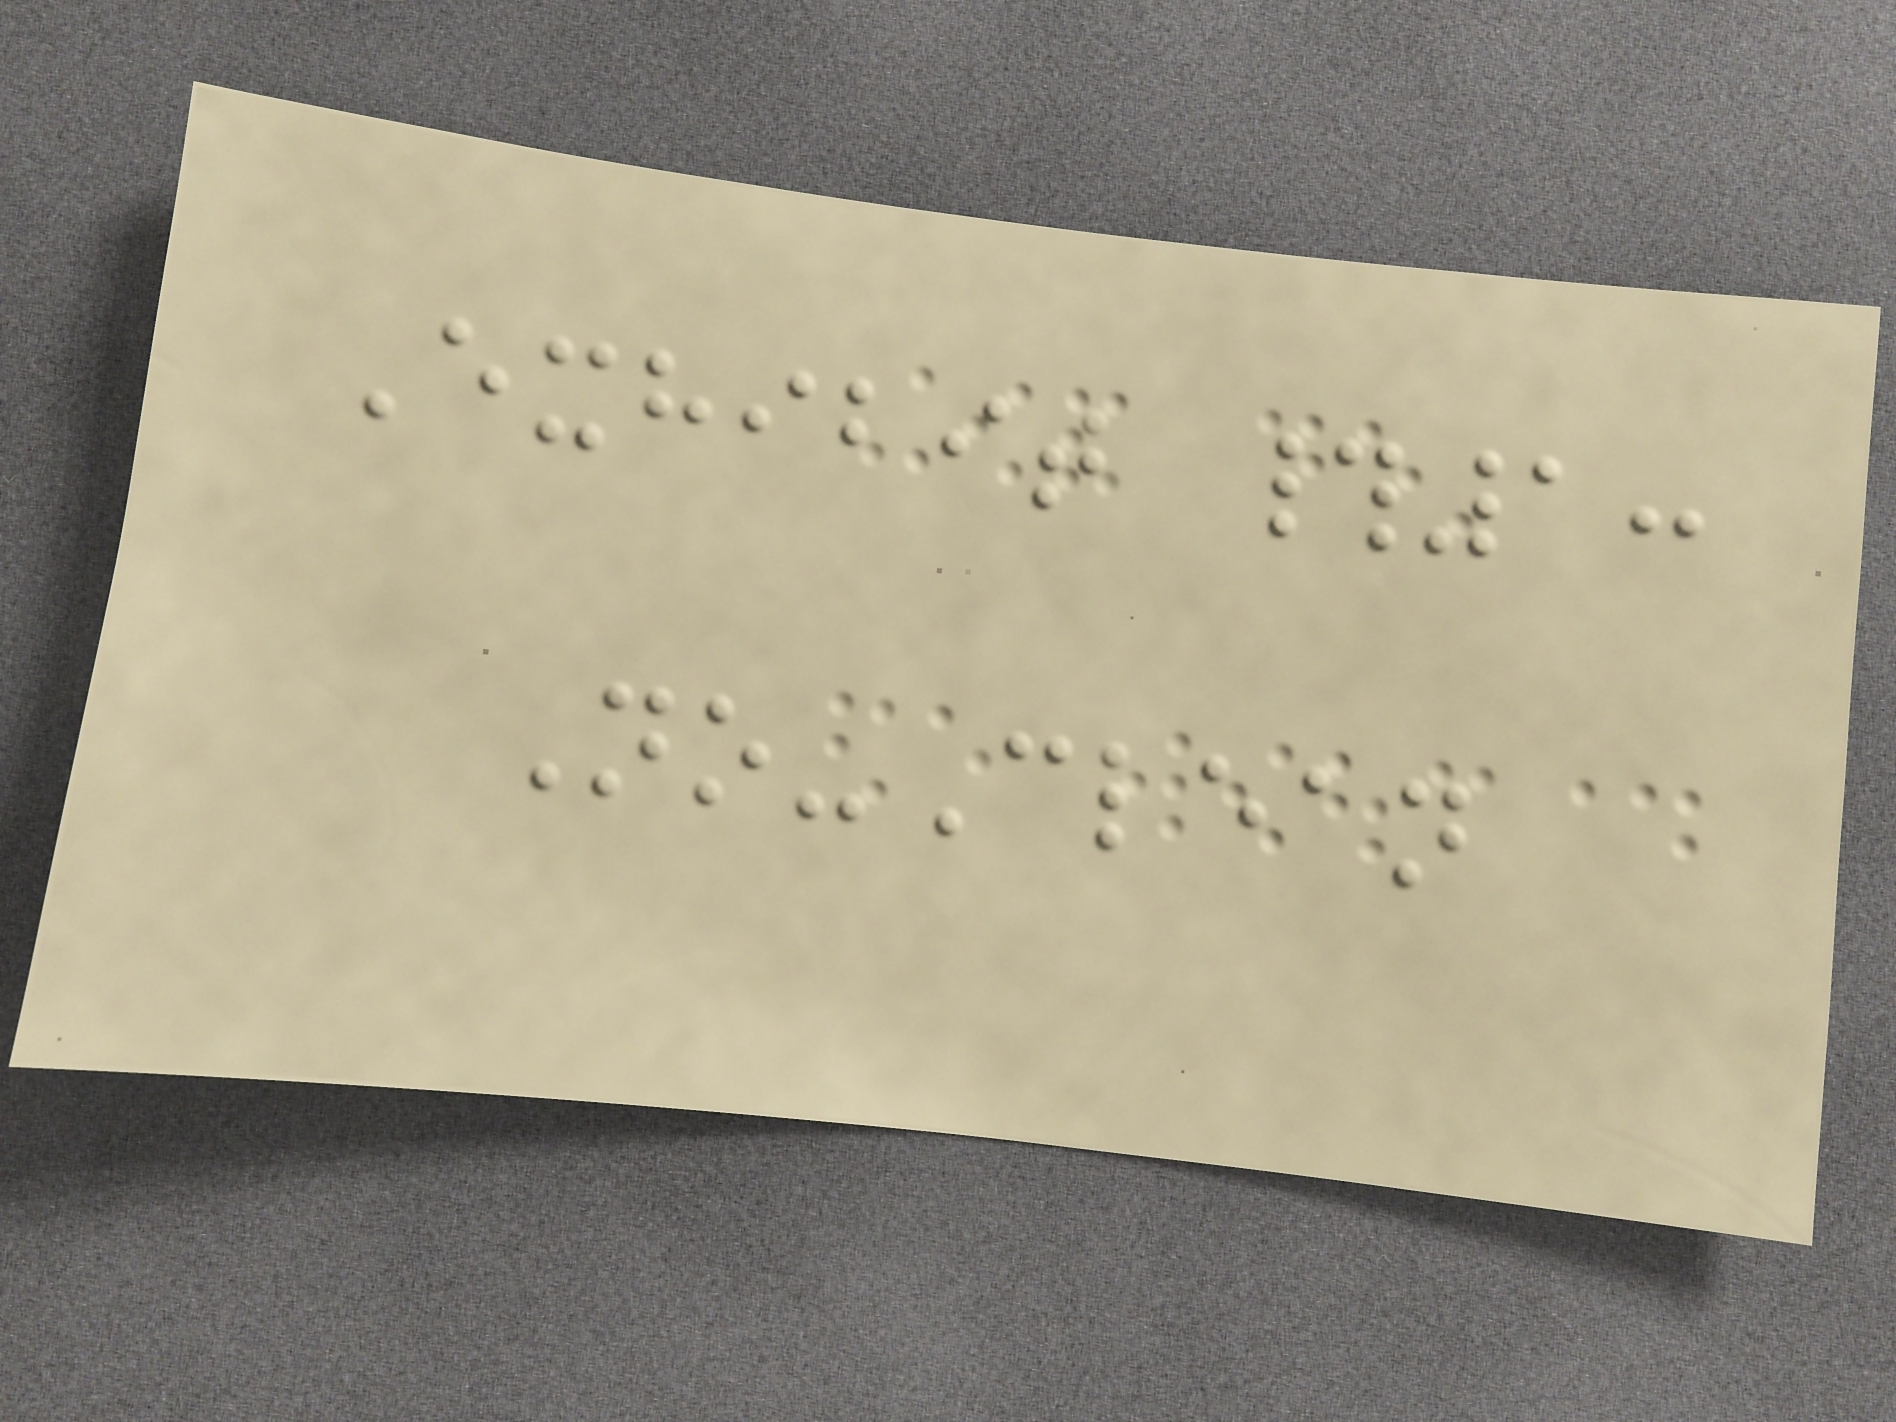Exhibit #1:
No-Clean
